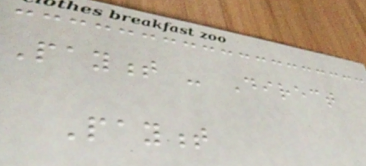Payment - Direct
Payment
